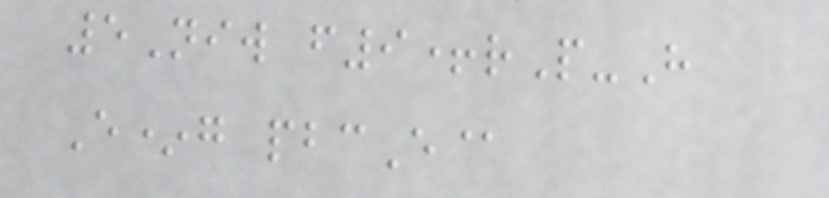5Niw f9+rP-H
E*g pbcE@
